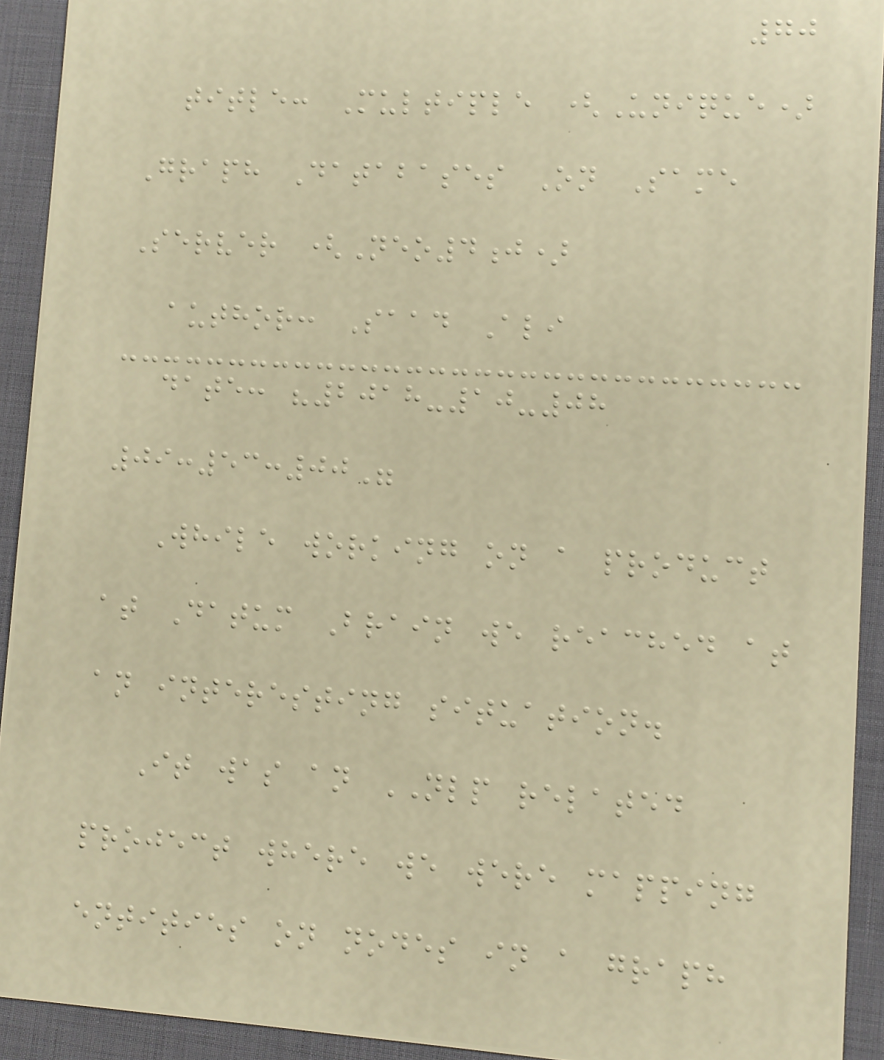70
title: Multiple (Unique)
Graph Databases On Same
Server (Neo4j)
author: Saad Ali
date: "2018-10-08
09:53:00"
While working on a product
at Datum Brain we reached at
an interesting situation.
It was an NLP related
project where we were mapping
entities on nodes in a graph
